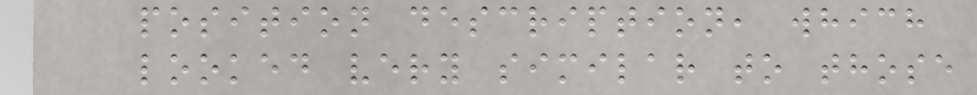position description, which
looked very similar to those
